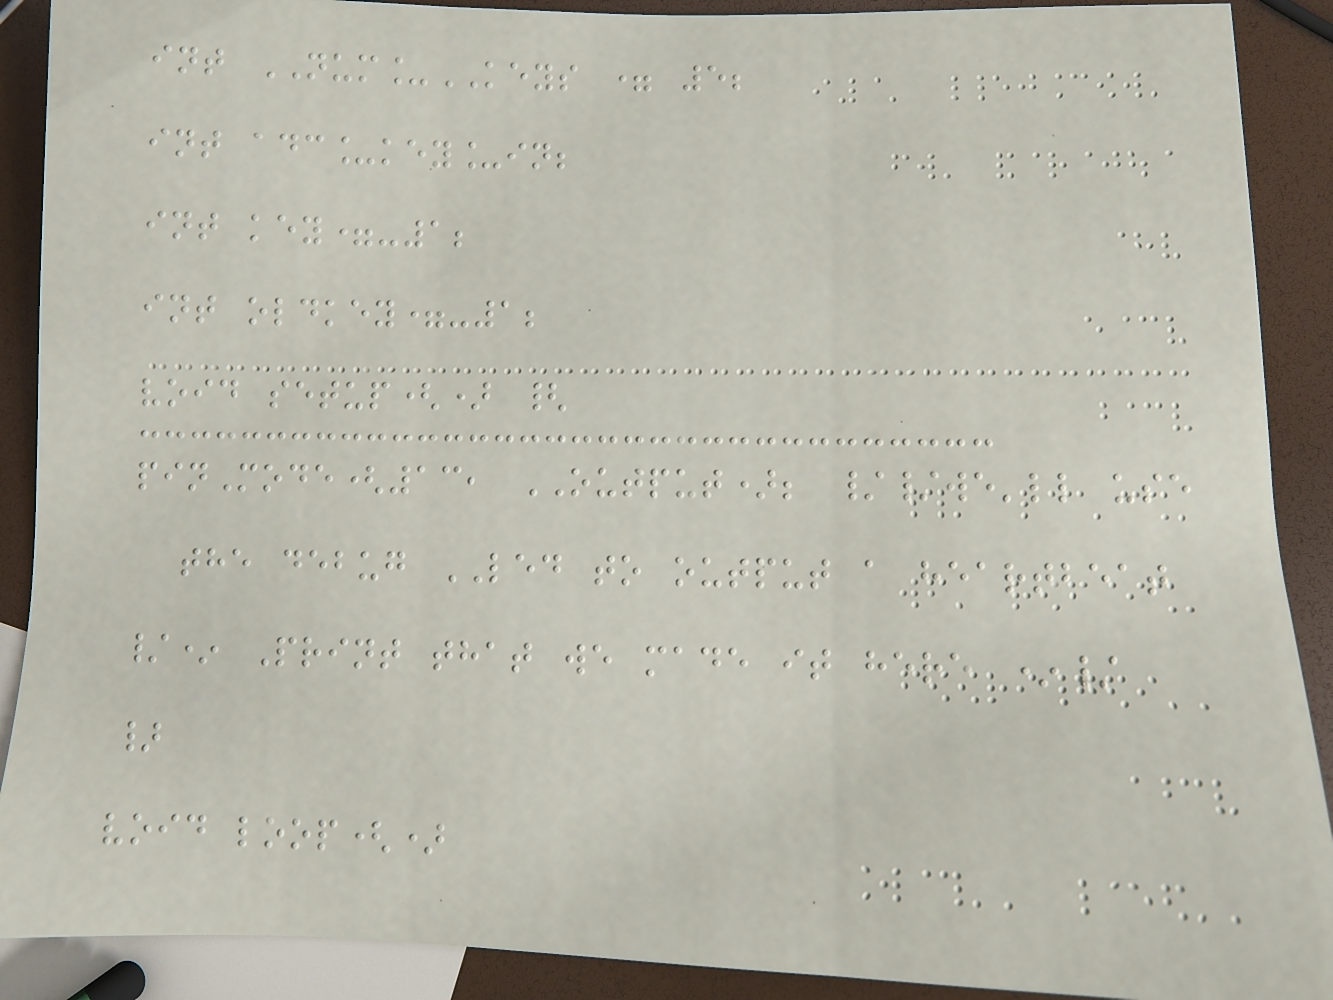int NUM_KEYS = 5;
int adc_key_in;
int key=-1;
int oldkey=-1;
void setup() {
pinMode(13, OUTPUT); //we'll use
the debug LED to output a heartbeat
/* Print that we made it here */
}
void loop()
